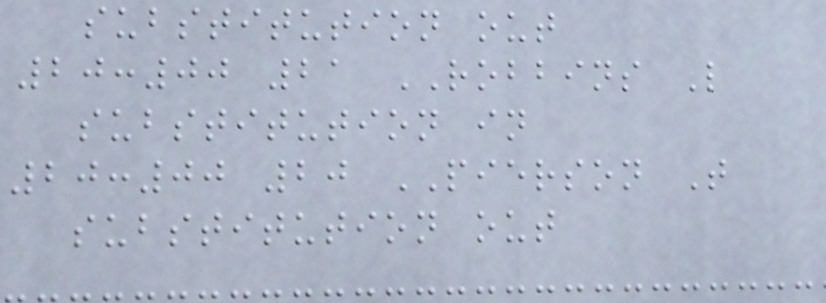substitution out
20:00 21 ROBBINS L
substitution in
20:00 20 PIERSON T
substitution out
